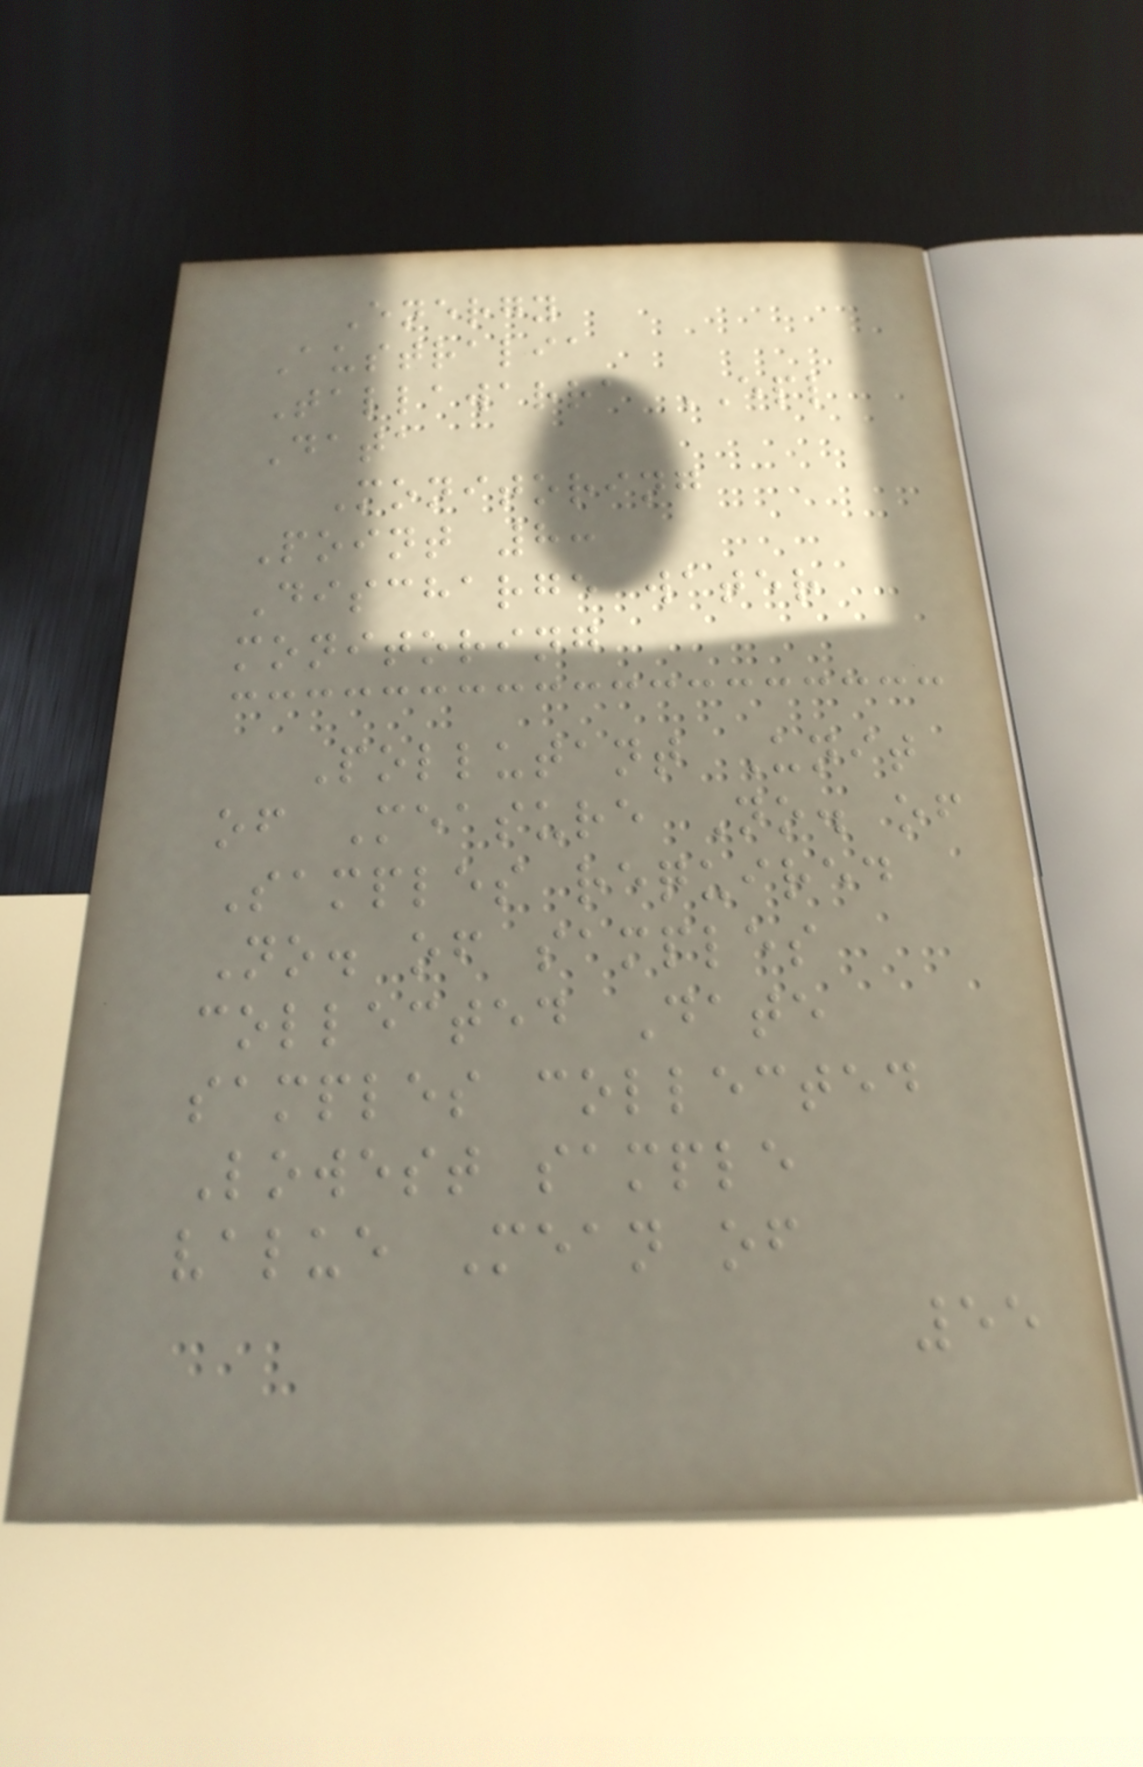Energy
Australia
Tallawarra EPL
Data
Monitoring
Point 8:
Discharge water
monitoring
Pollutant Unit
of Measure No. of
Samples required
No. of samples
collected Date
samples collected
Lowest sample
value Mean of
55
